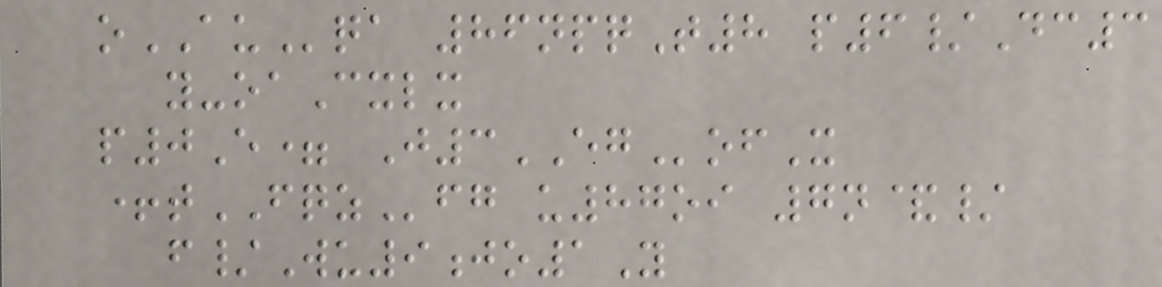oAUqa 86npqT8 p6/Dc3
y-oaCxlx
p0E= J3EGofX
+tFQZfg u87oi 7n&/
f/Wu9jo1Y
